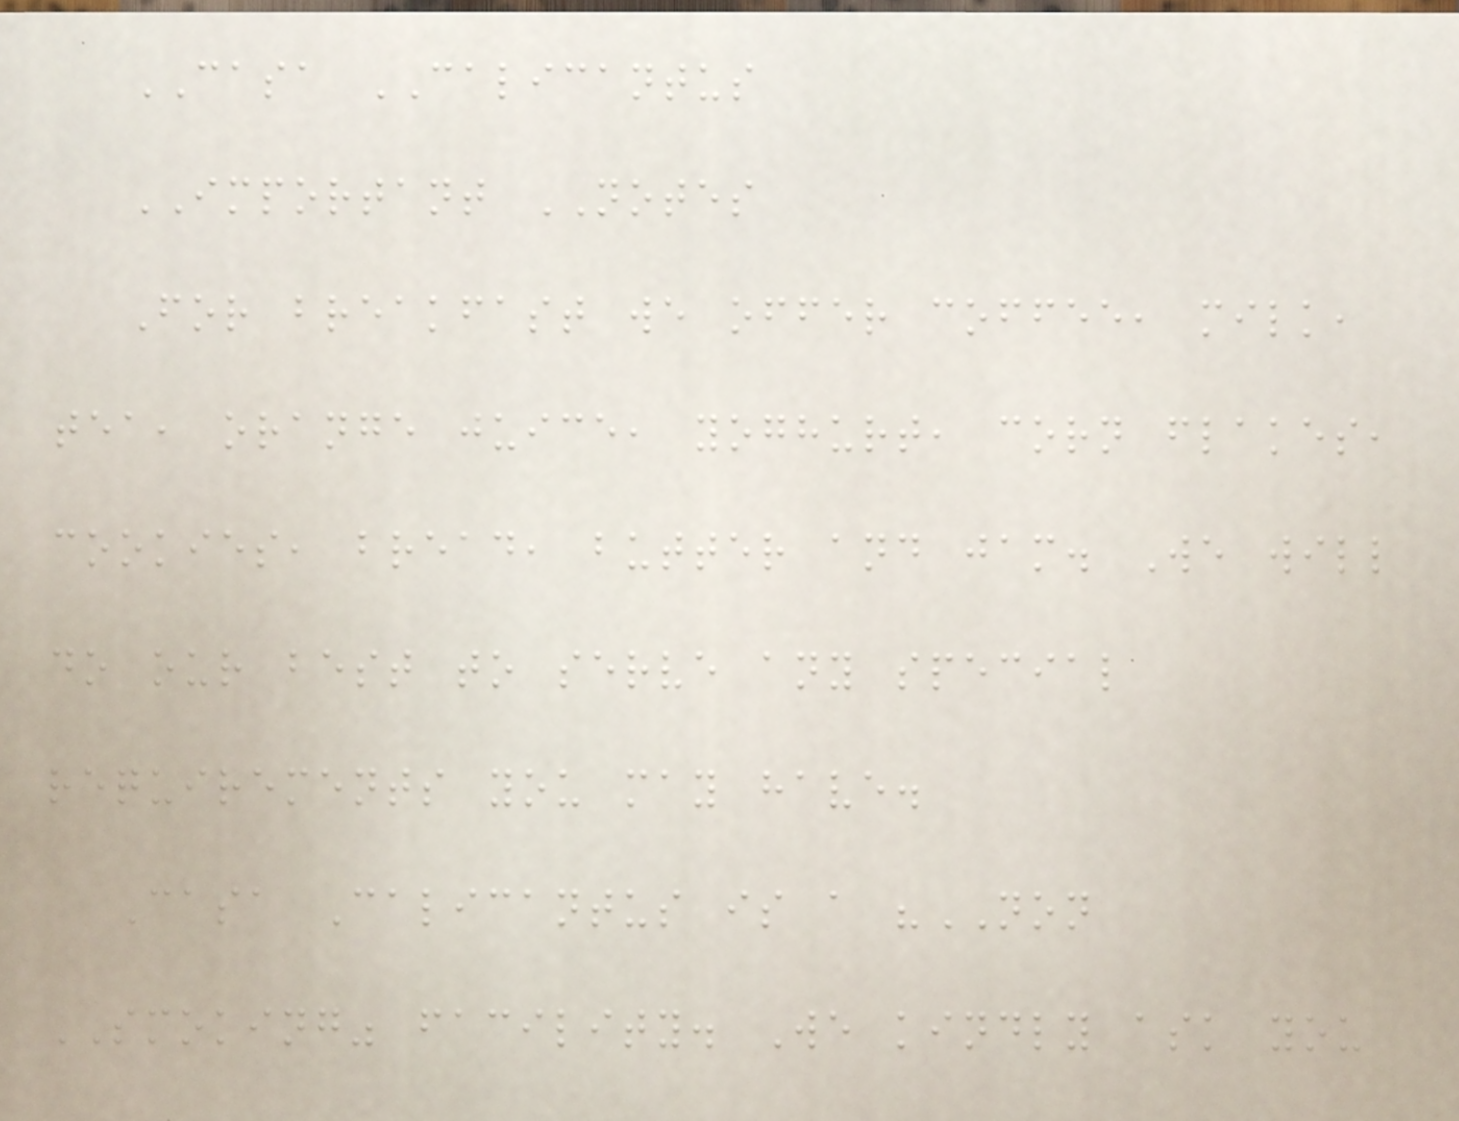CASA CALICANTUS
IMPORTANT NOTES
For breakfast we offer coffee, milk,
tea, orange juice, yoghurt, corn flakes,
cookies, bread, butter and jam. We will
do our best to serve any special
requirements you may have.
Casa Calicantus is a "NON
SMOKING" facility. We kindly ask you
